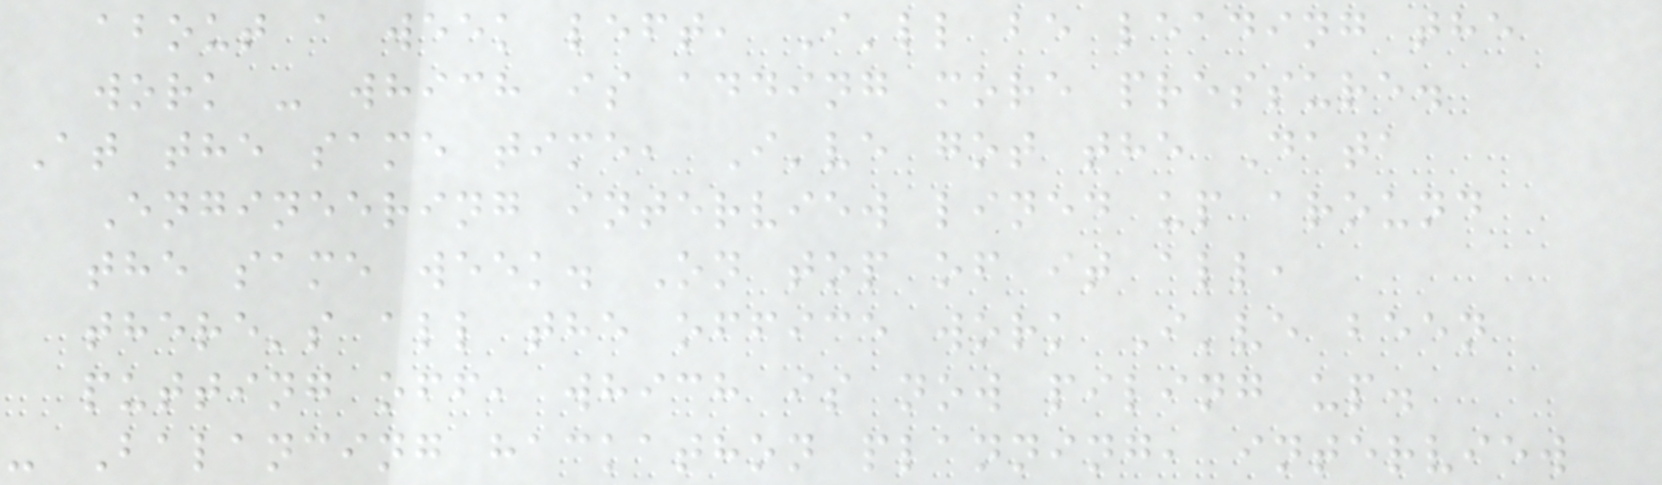about a week left, I'll be leading the
work - which is adding more pressure.
At the same time, I've got the Data
Engineering interview lined up around
the same week. On top of it all,
there's all the office work I've been
putting off, which is now piling up.
- Balancing hackathon planning, interview
